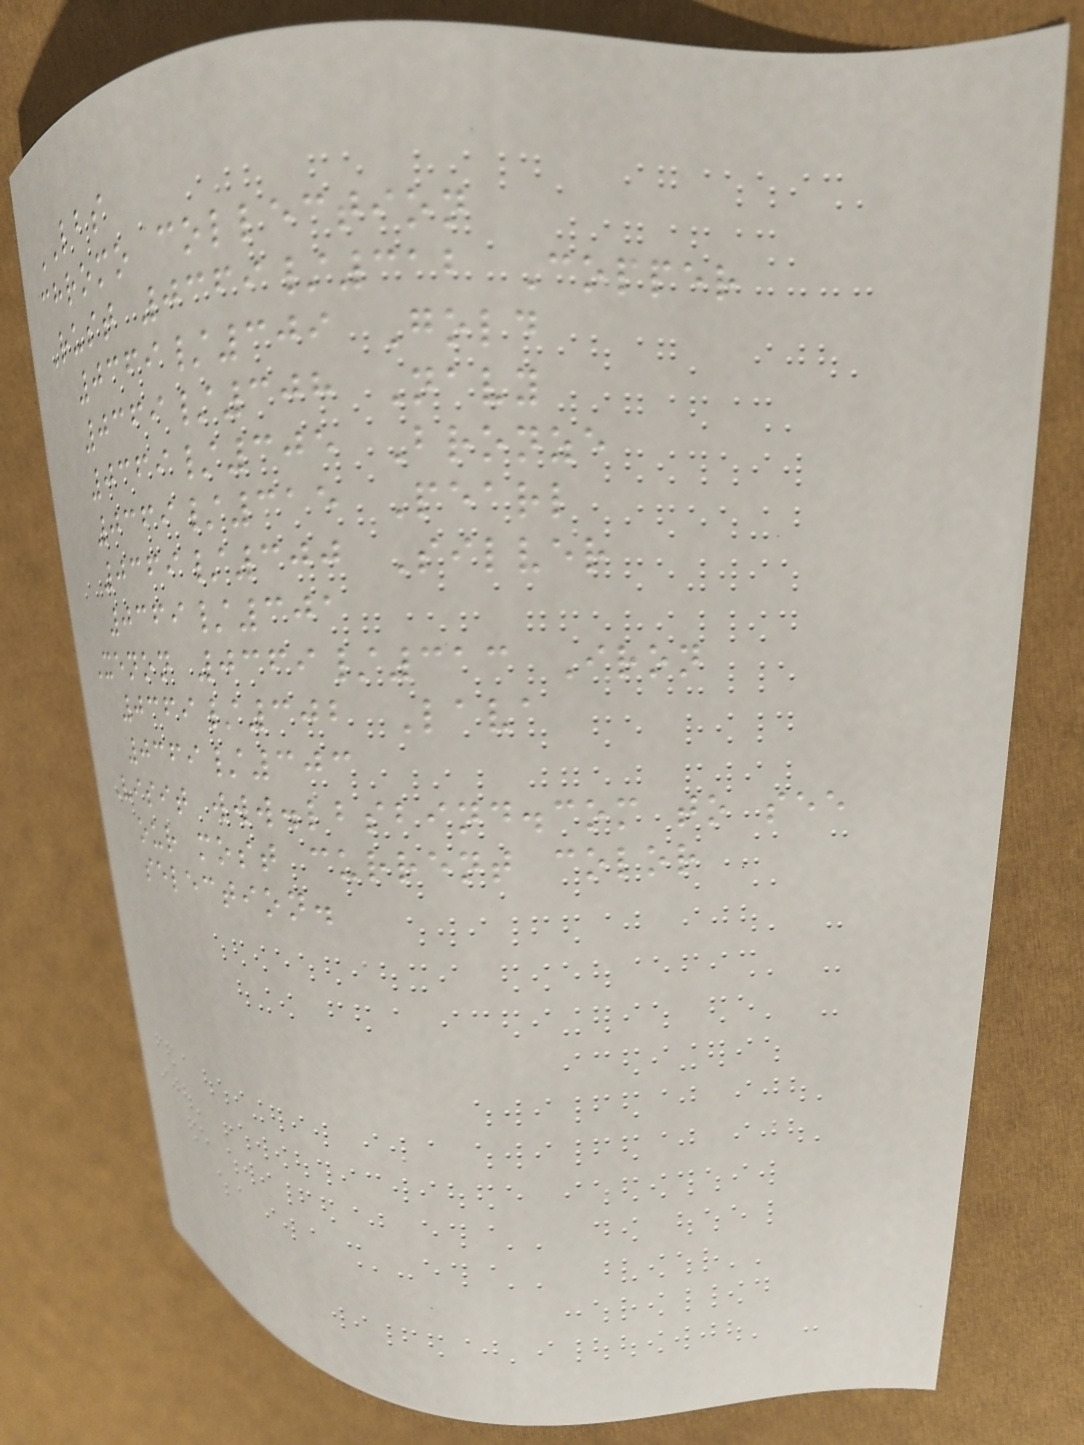LBS
chromo collection
Rust 0369/312 Copper
0369/309 Gold
0369/308 Navy
0369/305 Bronze
0369/315 Pearl
0369/300 Silver
0369/301
Xenon 0369/313 Iron
0369/302 Lava
0369/303
Visit www.lbsbind.com to see
our most current color
selection.
